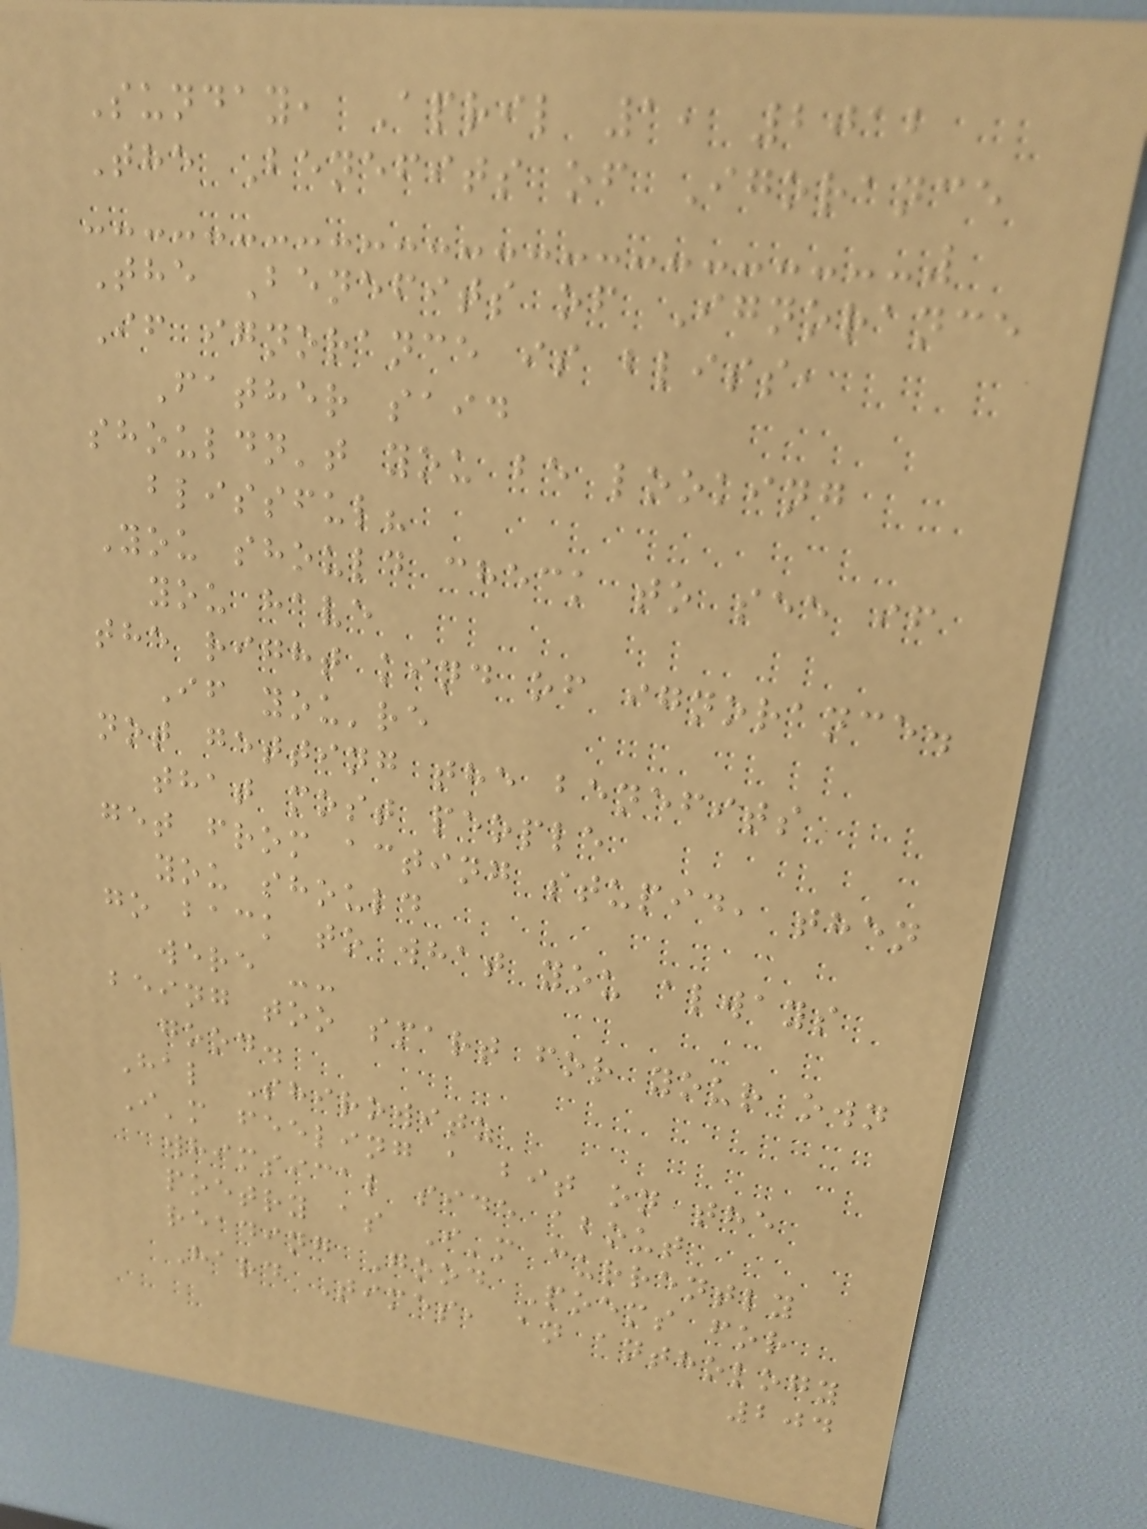Sunday, April 1, 2012
The Benefits of Igorance
The Benefits of Ignorance
If ignorance is bliss,
Father said
shouldn't you be looking
blissful?
You should check to see if
you have
the right kind of ignorance.
If you're
not getting the benefits
that most people
get from acting stupid, then
you should
go back to what you always
were --
being too smart for your own
good.
Hal Shirowitz
I'm feeling a bit on the
whimsical side about
poetry as I'm currently
reading Good Poems for
Hard Times, an anthology
204
